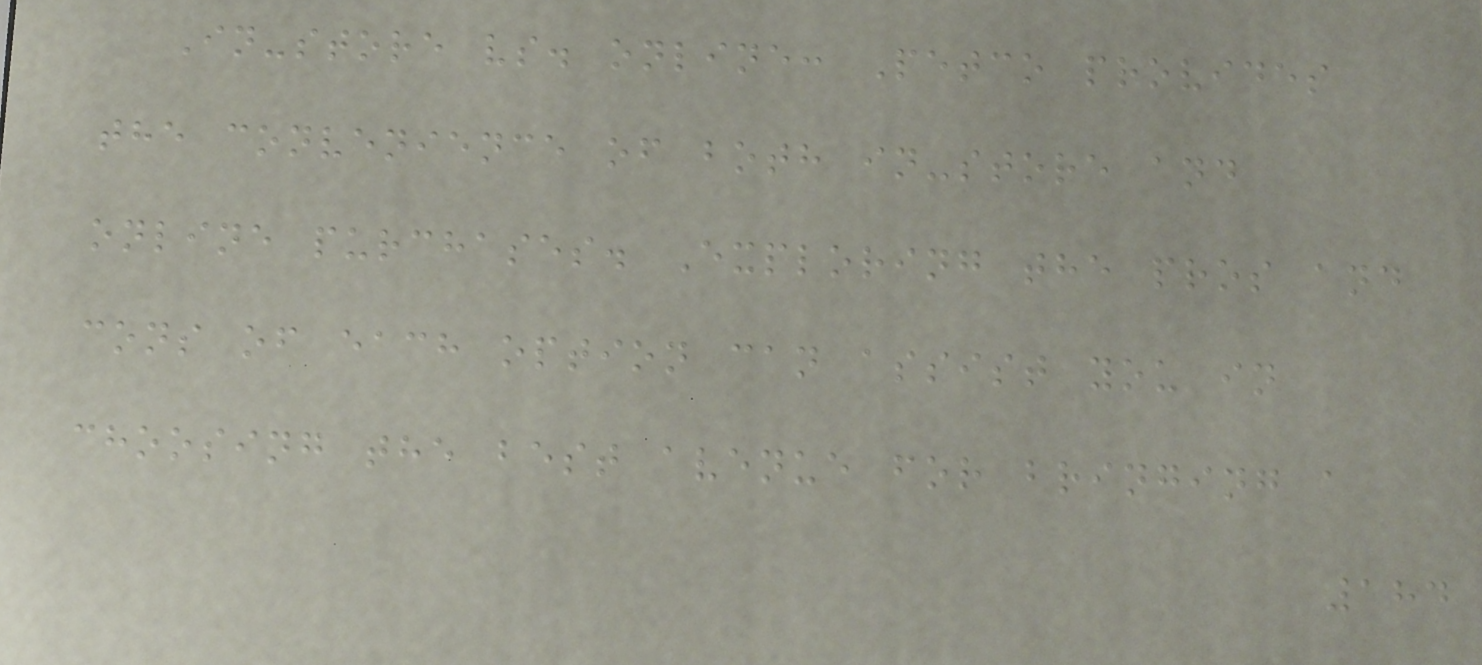In-store vs. online: Petco provides
the convenience of both in-store and
online purchases. Exploring the pros and
cons of each option can assist you in
choosing the best avenue for bringing a
184
